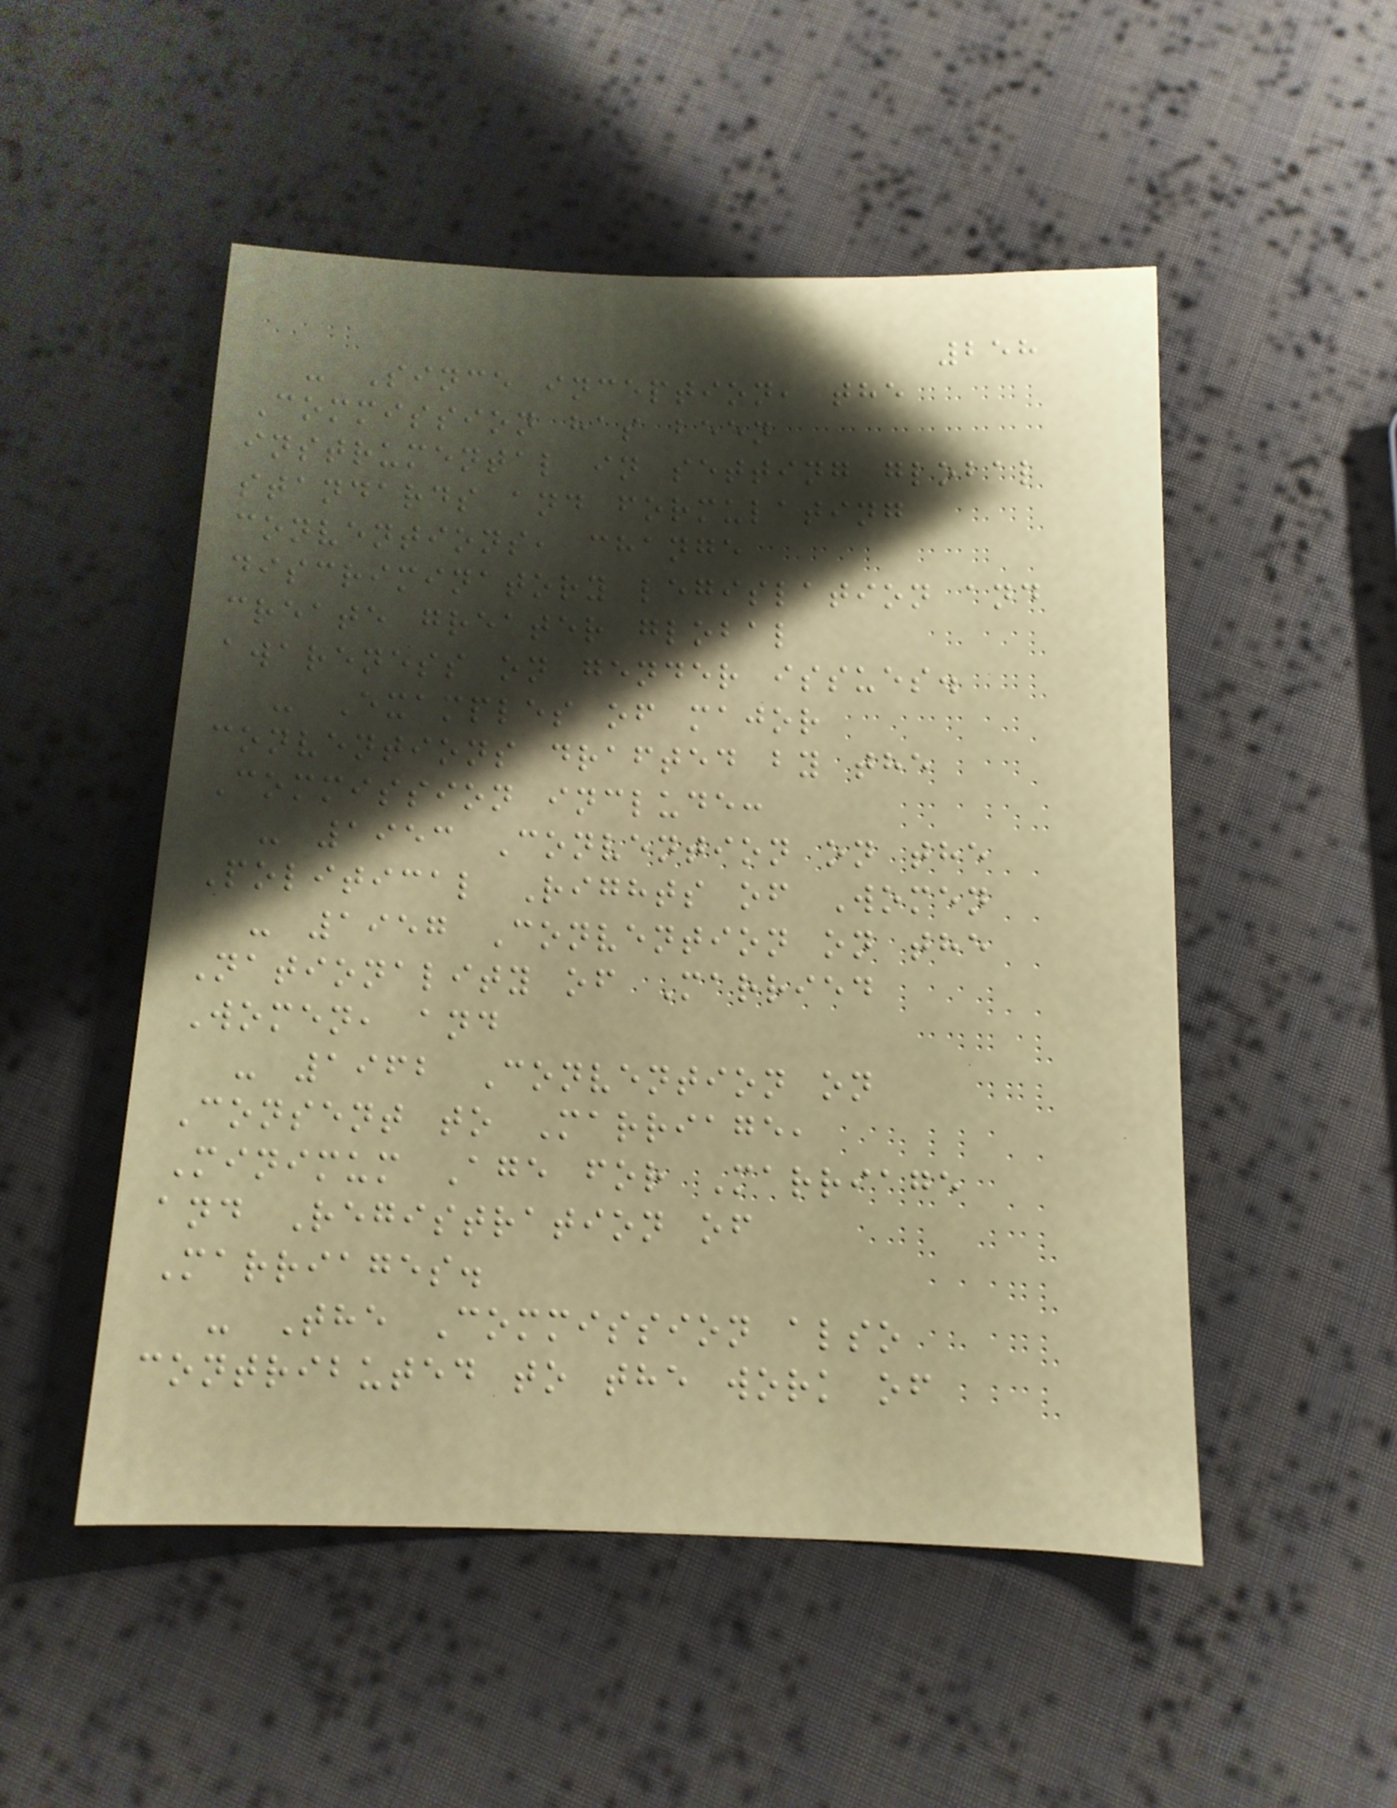258
- Since inception, the
Commission has been
instrumental in setting global
standards and formulating
conventions, change
discriminatory legislation and
create greater global
awareness on gender issues.
- Examples of major
conventions drafted by the
Commission include:
- 1953 Convention on the
Political Rights of Women
- 1957 Convention on the
Nationality of Married
Women, and
- 1962 Convention on
Consent to Marriage,
Minimum Age for Marriage
and Registration of
Marriages.
- The Commission also
contributed to the work of
